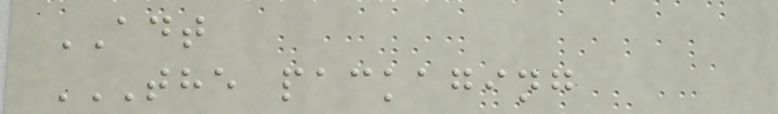ADT
THE PACKAGING
